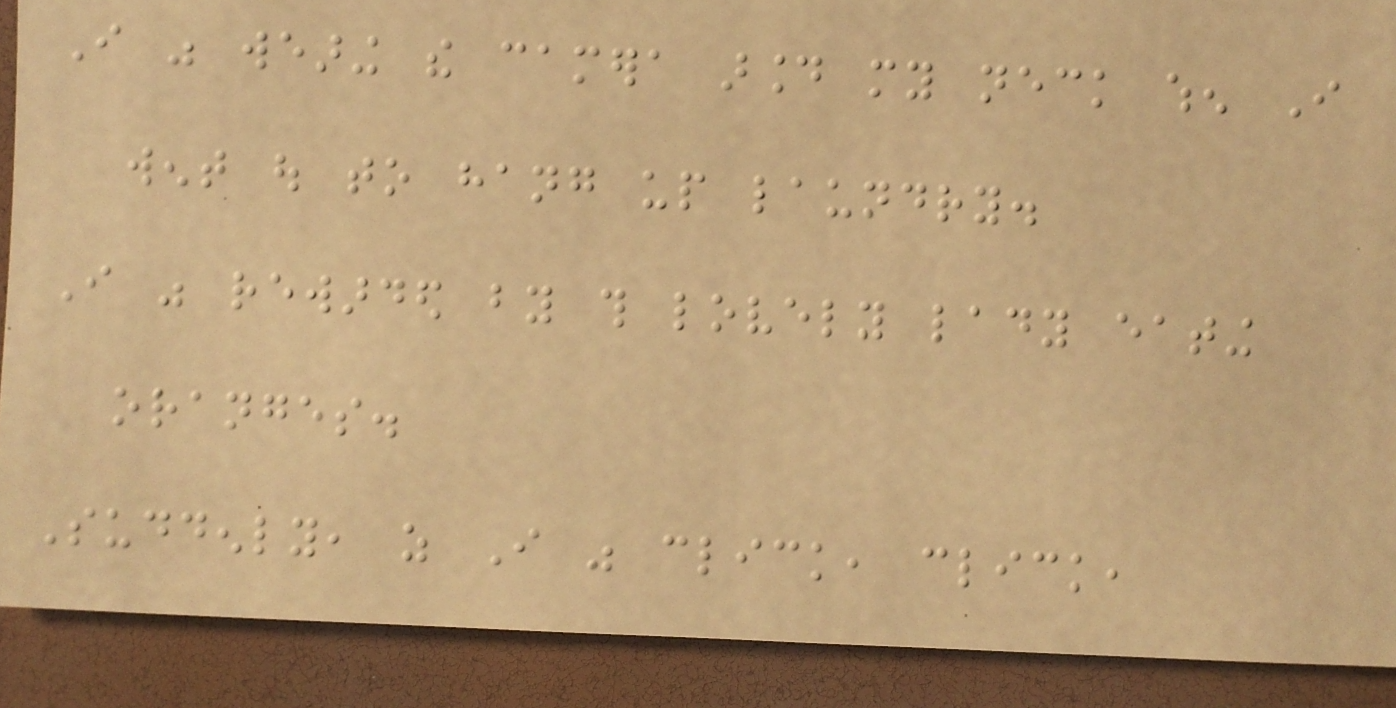I was wearing the camera around my neck when I
went out to hang up laundry.
I was rewarded by this lovely lady eating
oranges.
Suddenly, as I was click, click,
